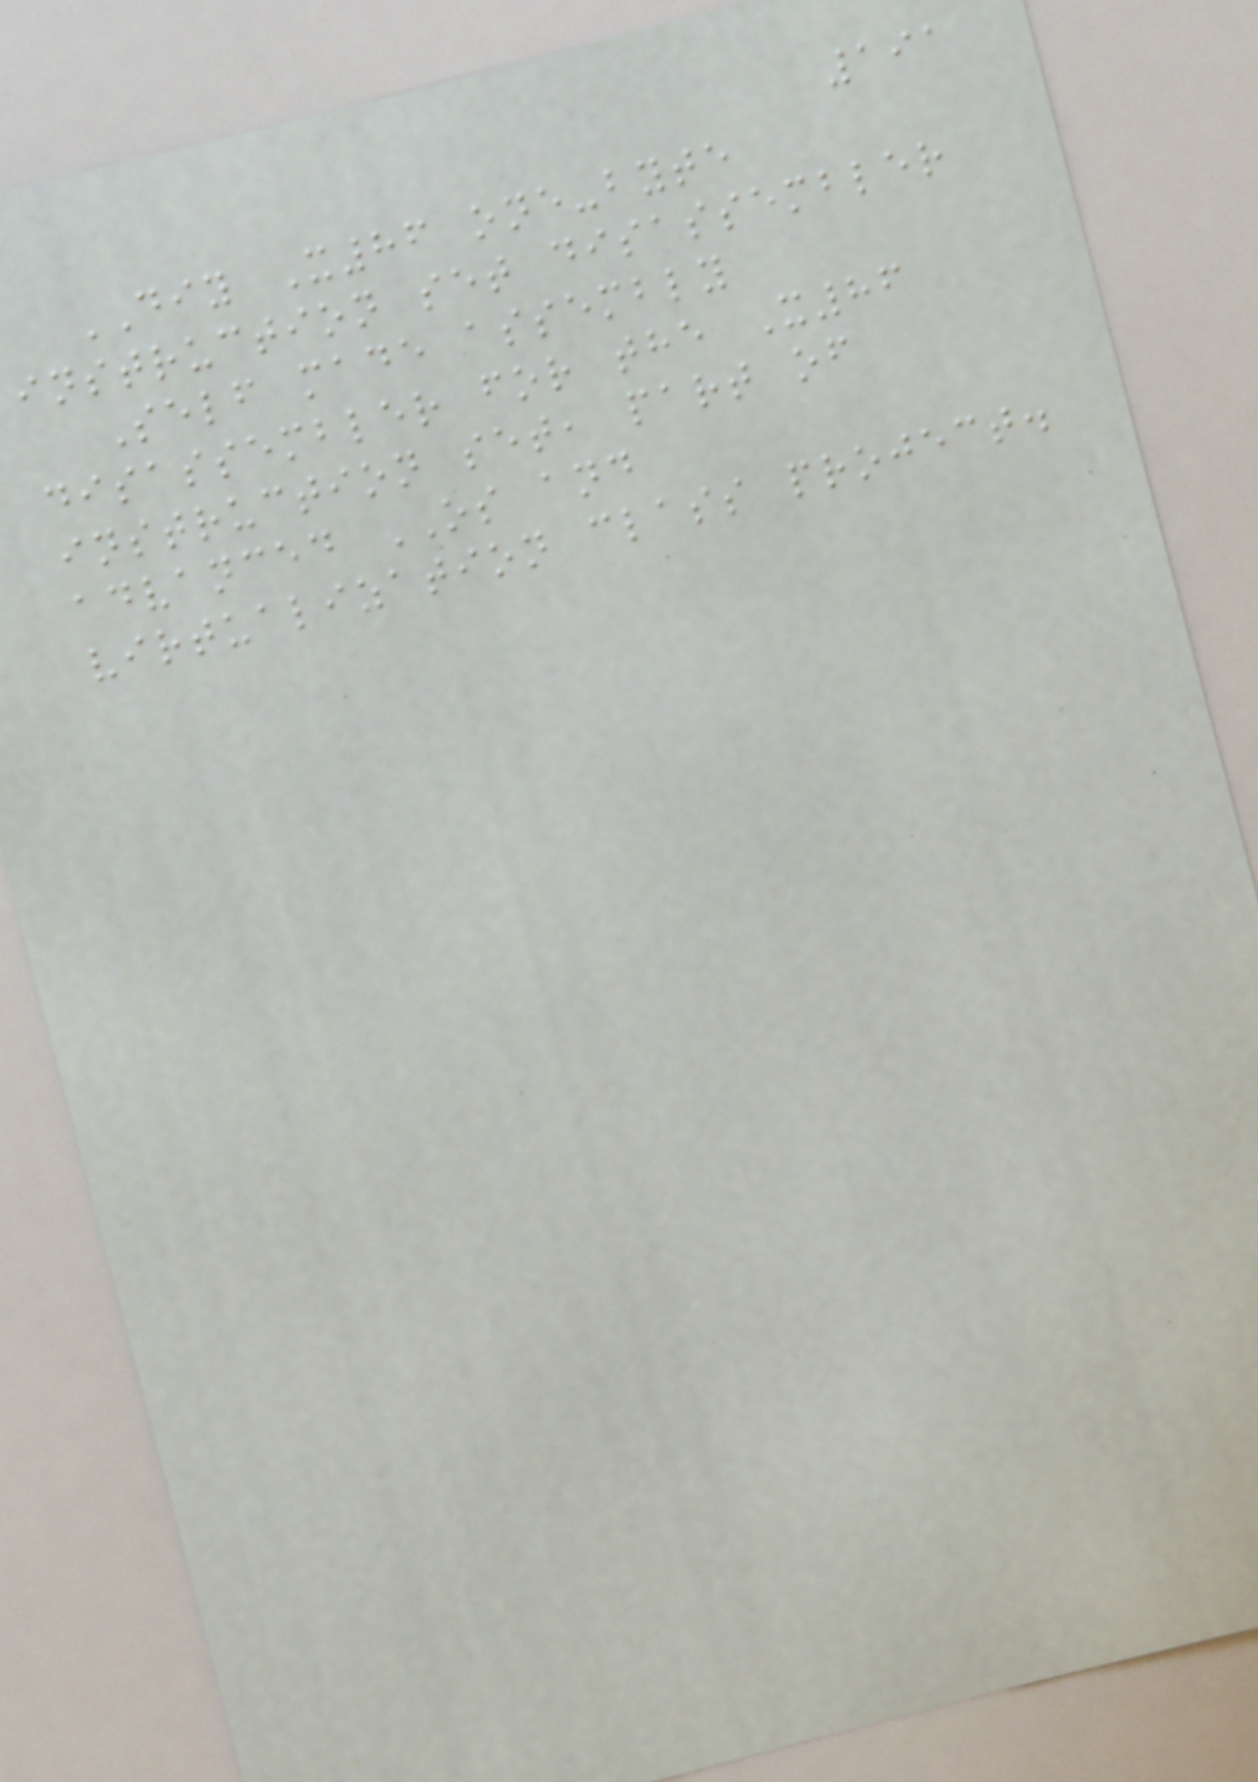191
DIY X86 one-byte
instruction set disassembler
Self made assembly
disassembler for the X86
instruction set, part of
advanced OS and
virtualization class project.
